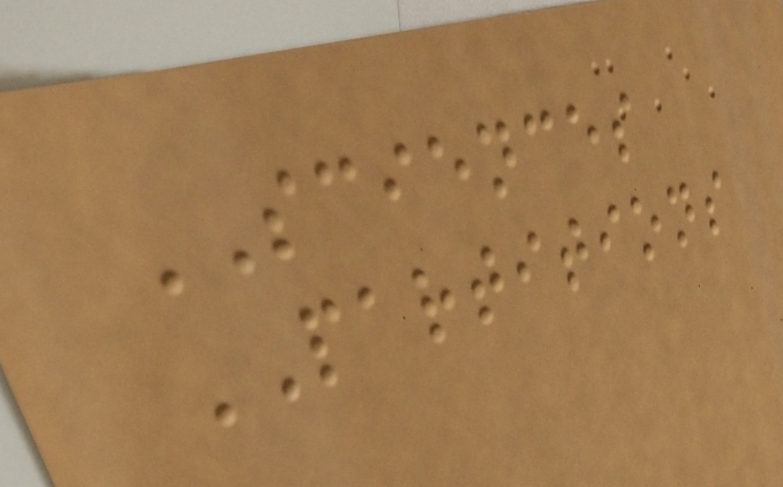SCIENCES
PARTITIONS
